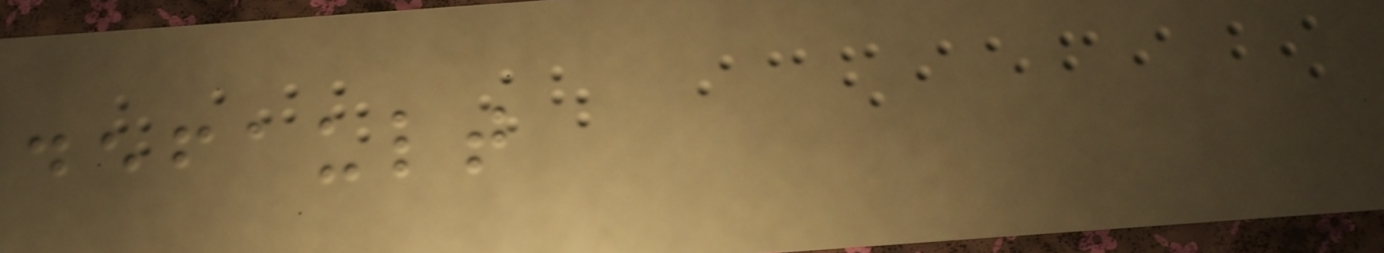default
